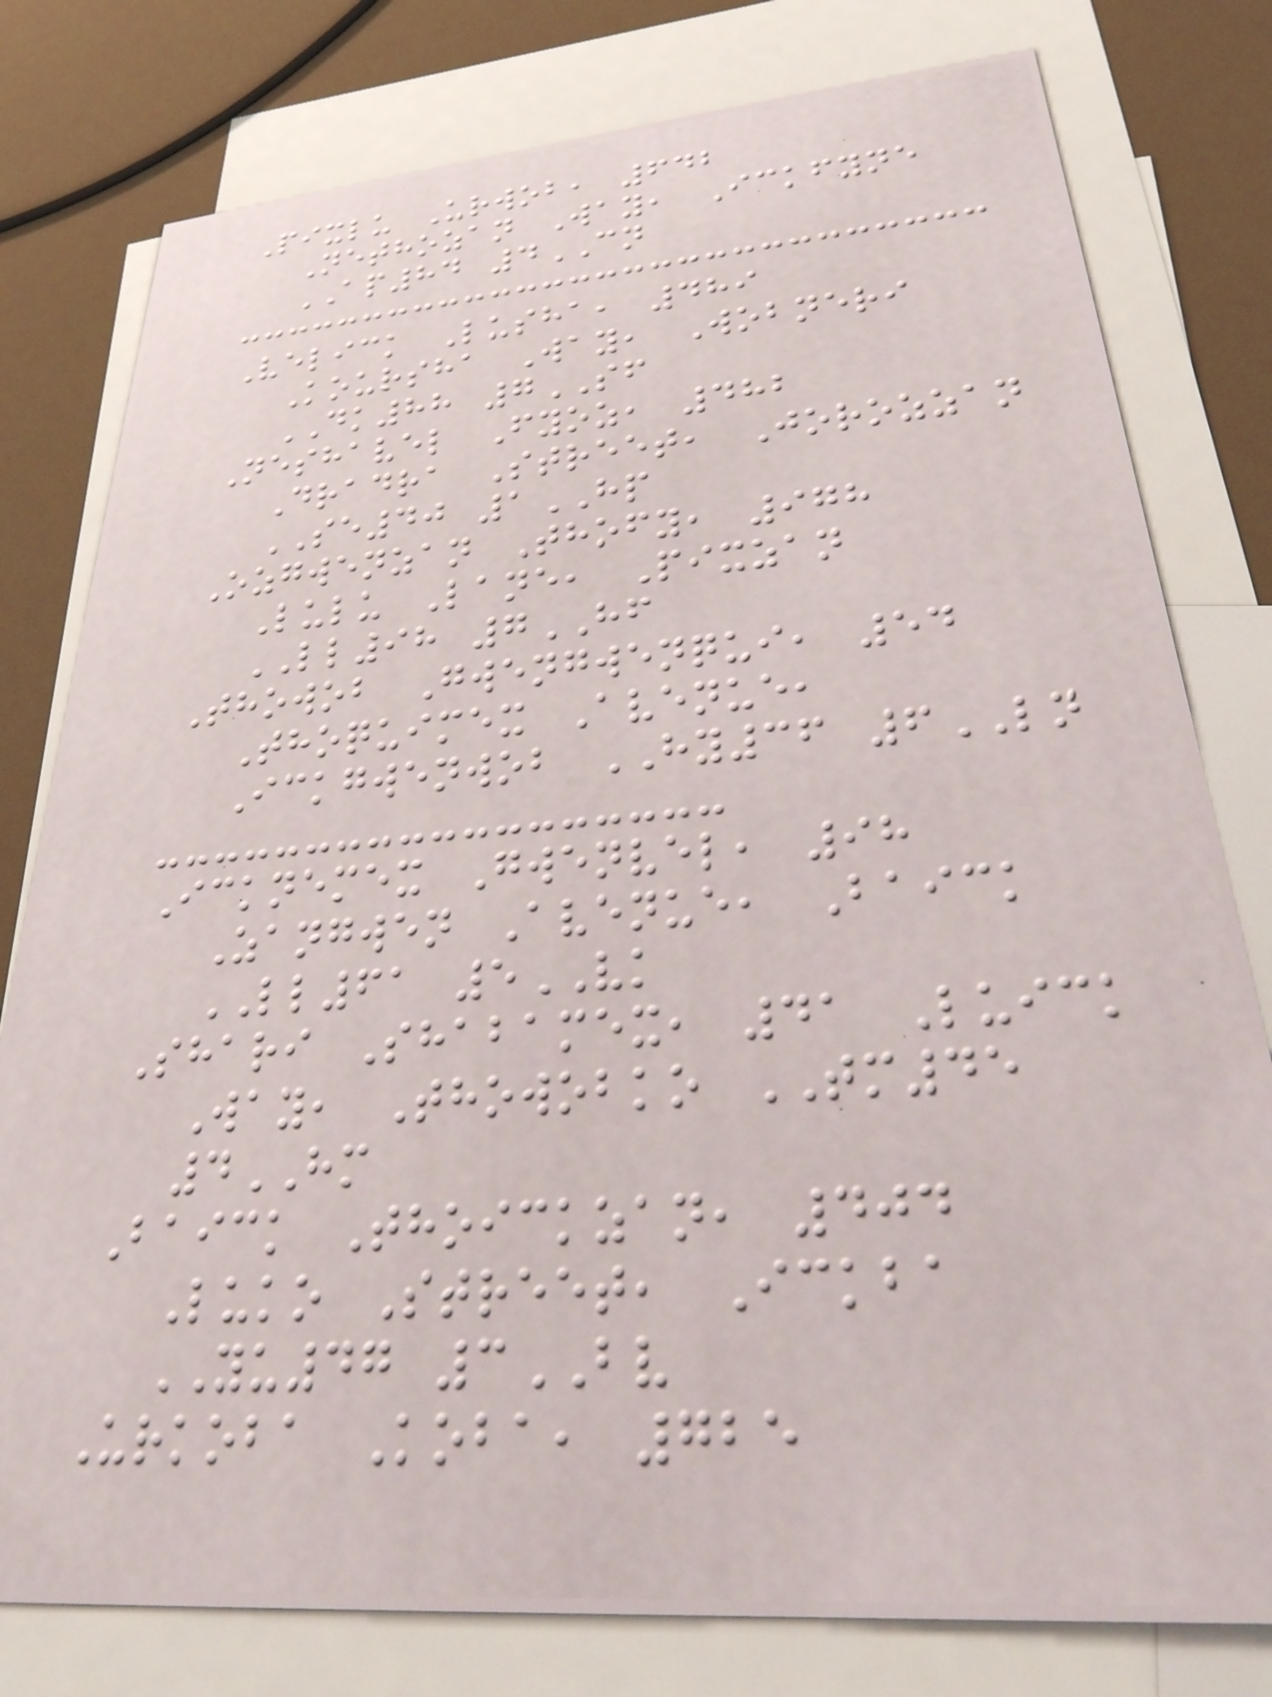Pixlu Urwob, 642
Nethozan Way, Ickfyne
AP84 4CN
Velick Lusha, 489
Koursha Way, Wobneri
DK88 7SF
Neshavel Fyoz, 482
Dradra Street, Jorozzan
SE40 1HP
Ozgwenzan Thofy, 978
Lulu Lane, Pixzan
LL98 7HF
Thowob Gwengwenqui, 54
Thoquimex Avenue,
Ickgwenwob HY36 6LN
Icknemex Gwenvel, 98
Zangwen Avenue, Baick
LL61 5VK
Shari Shabamex, 41 Luick
Way, Thowobko TM45
4HM
Baick Thoickzan, 404
Luko Street, Ickba
YU47 3BV
Urkoba Koba, 725
